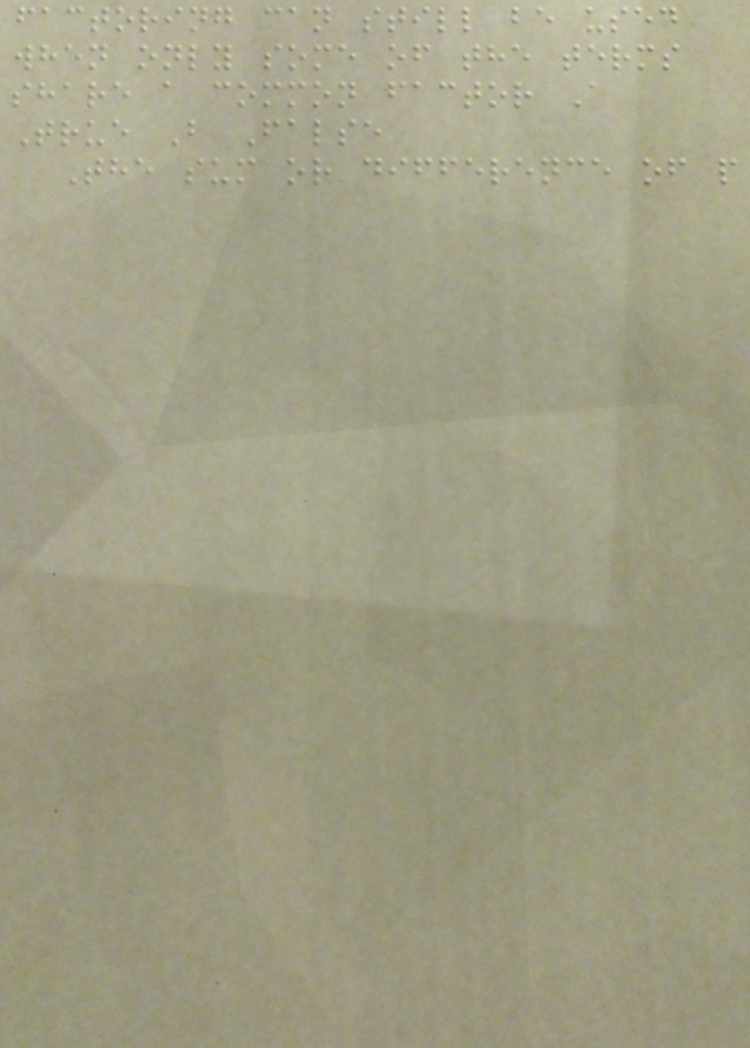factoring can still be used
when only some of the terms
share a common factor A
True B False
The sum or difference of p
